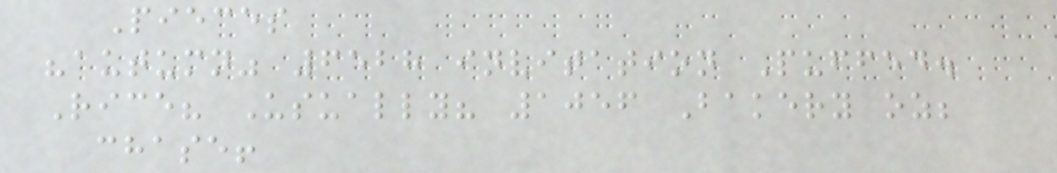Pieces
"autumn" 6528 invitation Puffed.
Rice? Usually? 1056 Bakery oz;
chase!
